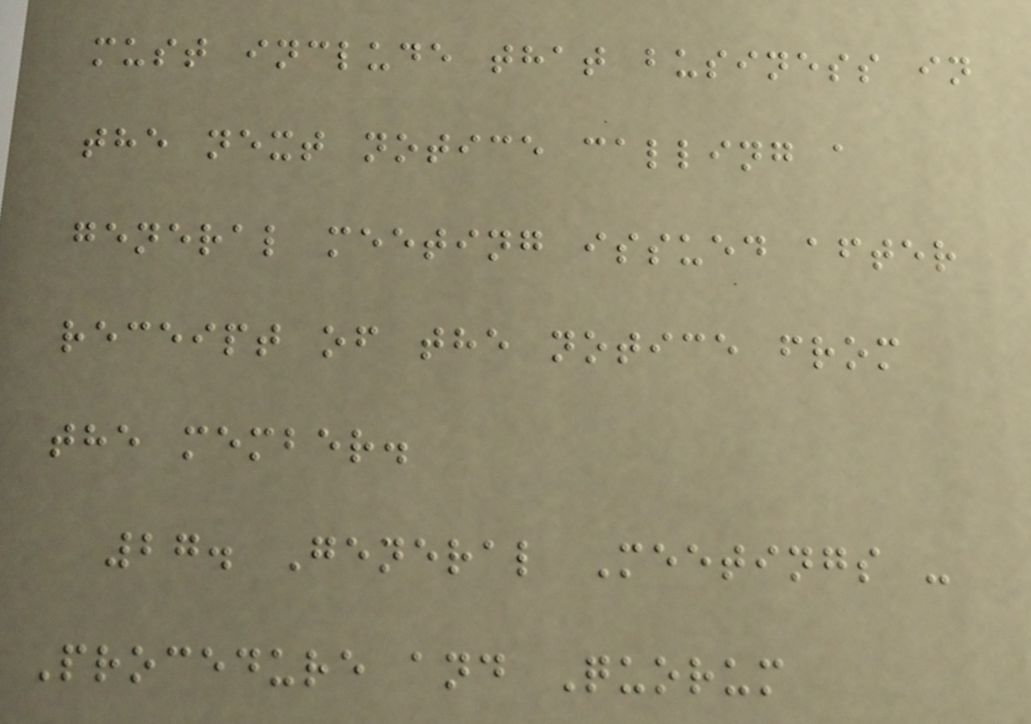must include that business in
the next notice calling a
general meeting issued after
receipt of the notice from
the member.
27. General Meetings -
Procedure and Quorum
